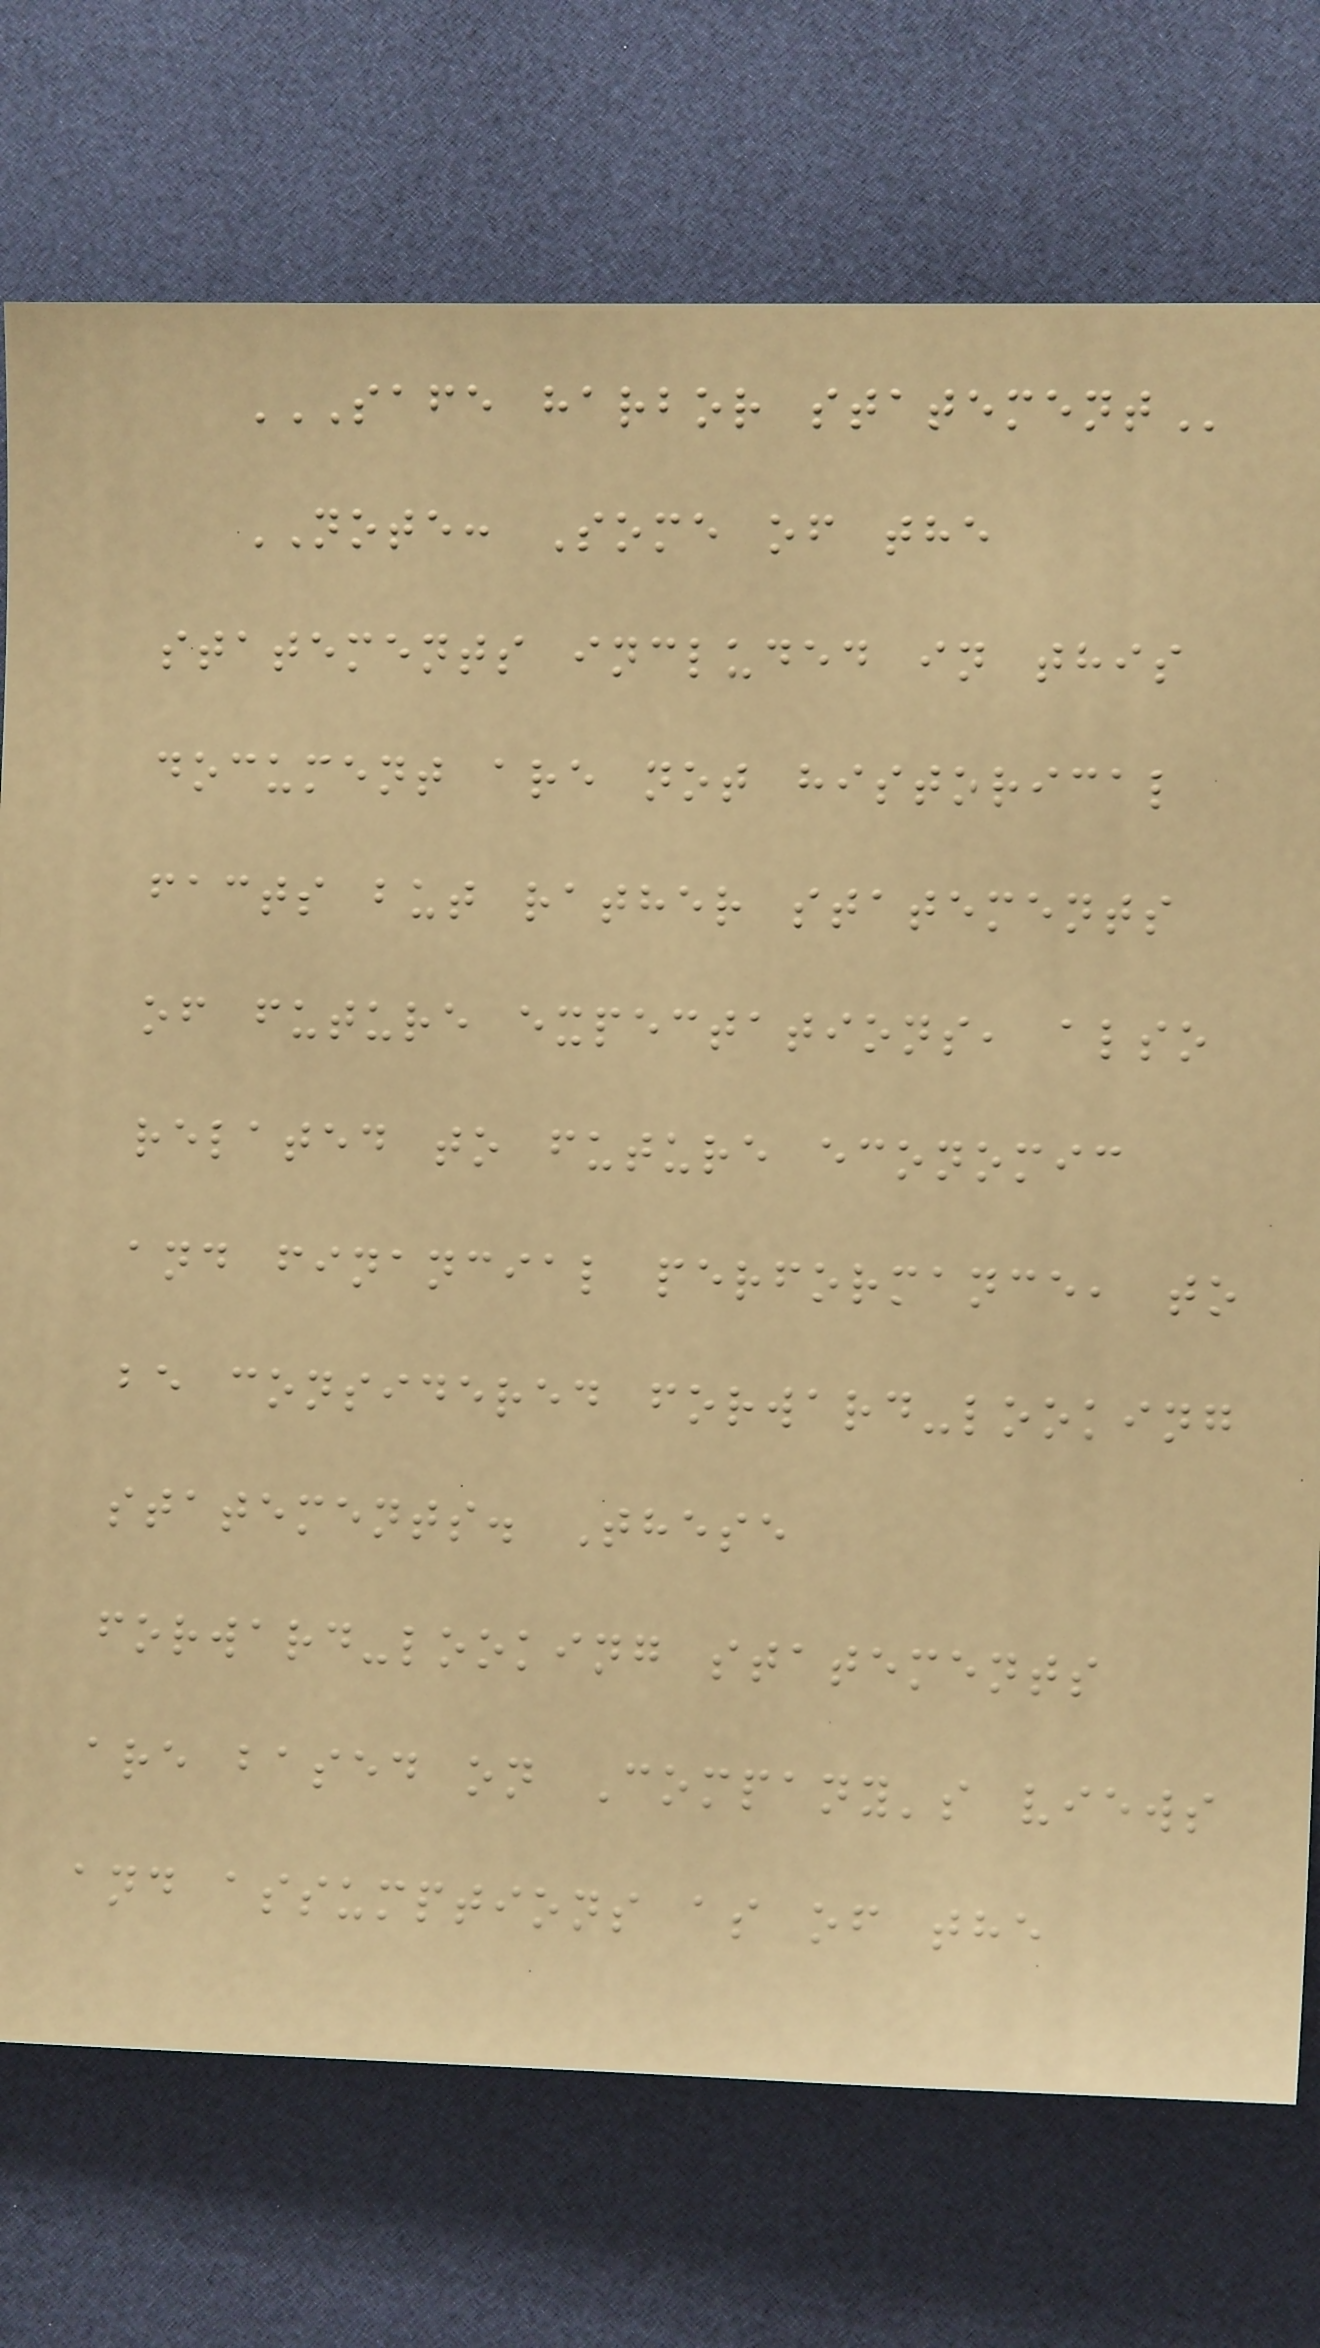SAFE HARBOR STATEMENT
NOTE: Some of the
statements included in this
document are not historical
facts but rather statements
of future expectations, also
related to future economic
and financial performance, to
be considered forward-looking
statements. These
forward-looking statements
are based on Company's views
and assumptions as of the
